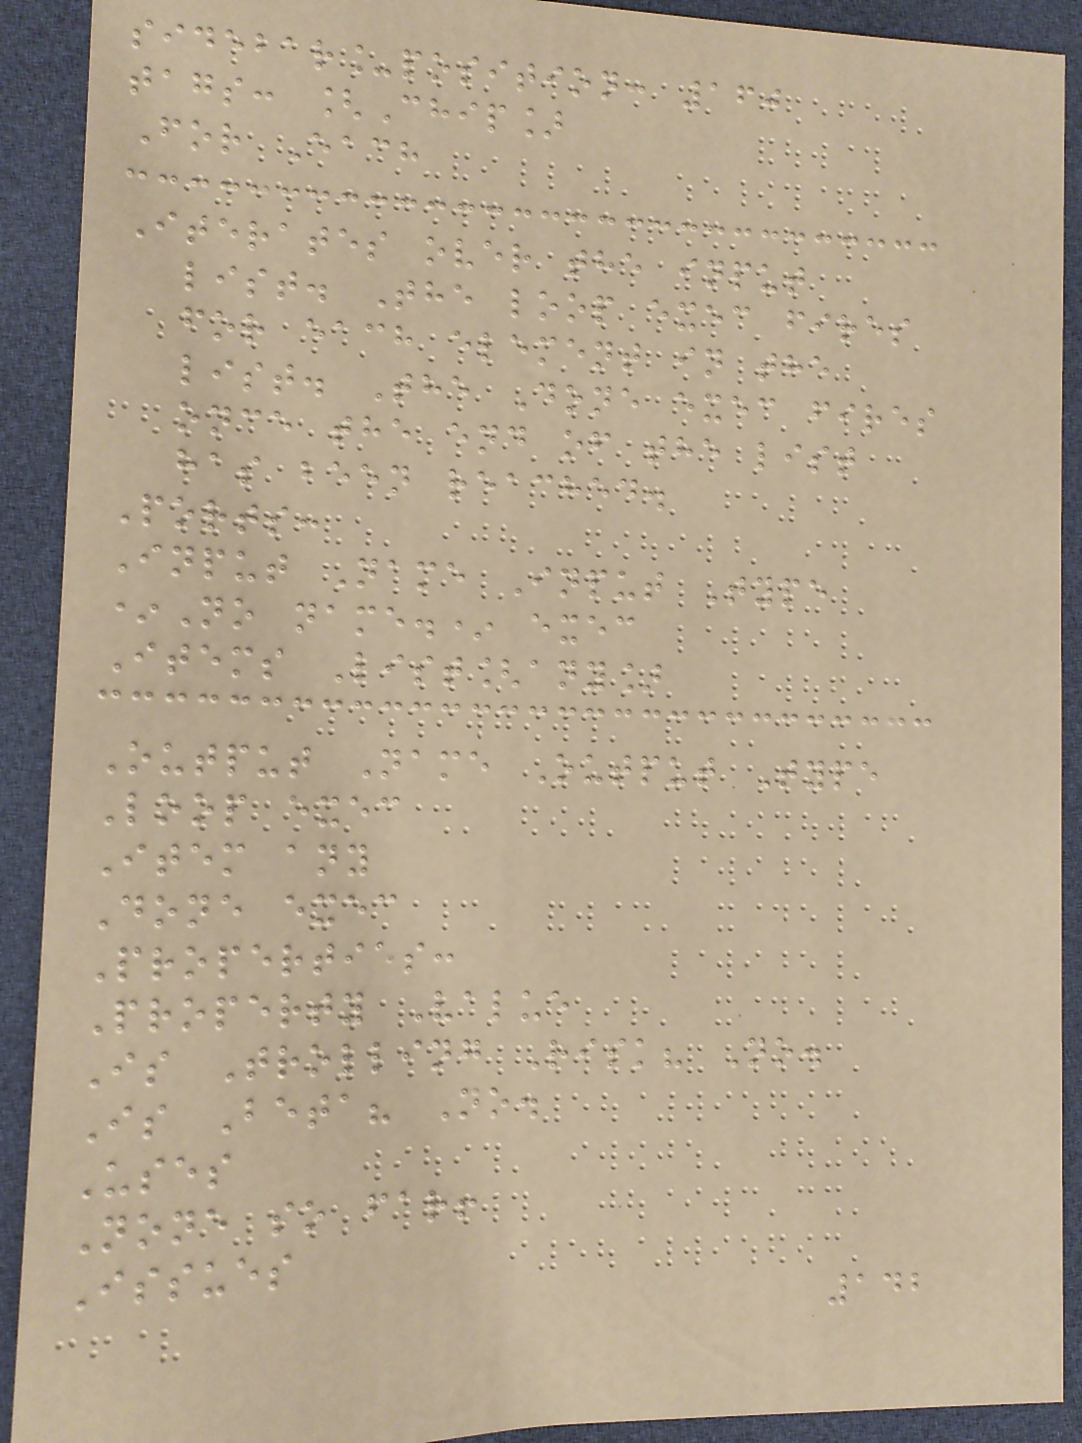sidebar_position: 160
tags: [Chip]
For Each
Iterates over the input
list. The loop exec fires
for each element in the
list. The Done exec fires
once the end of the list
has been reached.
Ports:
Input Name Input Type
*No name.* exec
Items List[any]
Output Name Output Type
Loop exec
Item any
Done exec
Properties:
Property Value
Is Trolling Risk? No.
Is Beta? No.
Uses
None so far!
Issues
142
